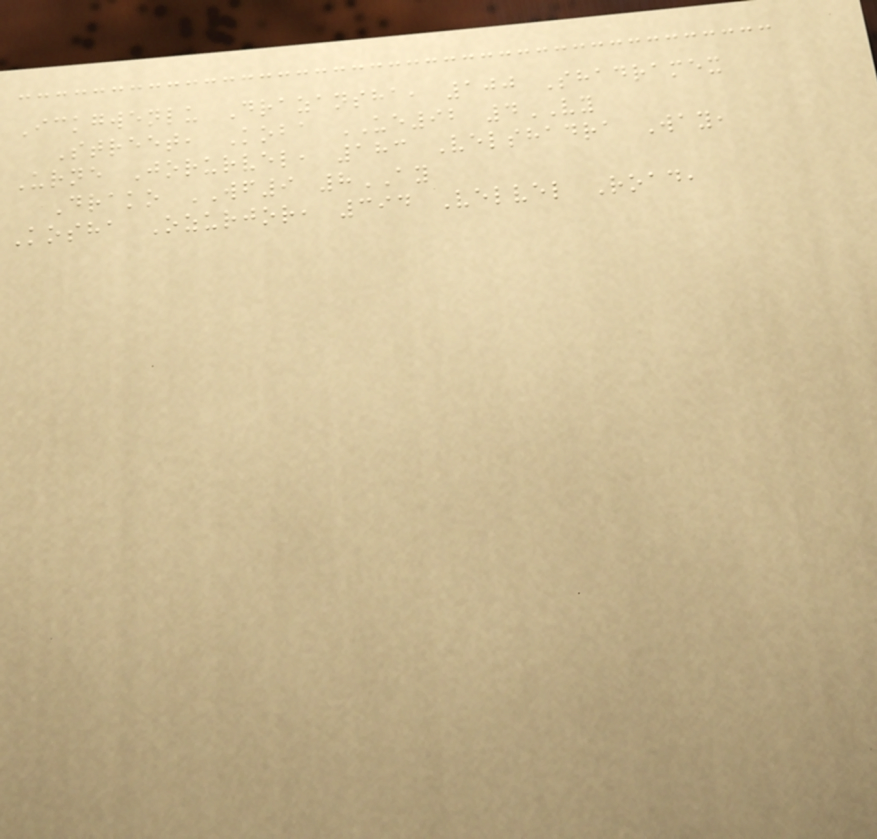Ickgwenlu Drazansha, 100 Shadramex
Street, Koba UE92 4VY
Urne Jorurvel, 183 Velshadra Way,
Drako WF9 8AY
Kosha Ozurjor, 394 Velvel Road,
